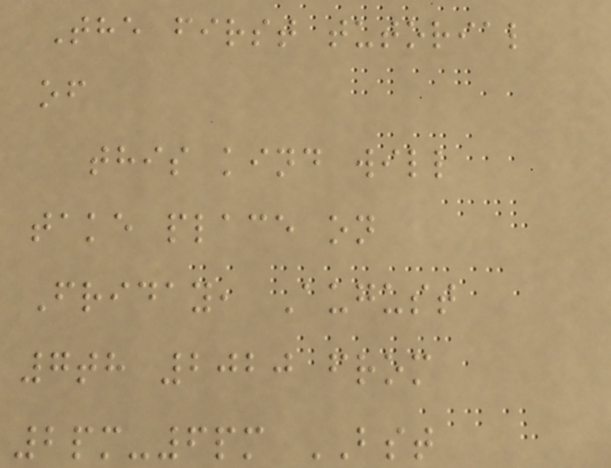The first tutorial
of
this kind will
take place on
Friday, August
7th 2020 from
2pm-6pm BST
